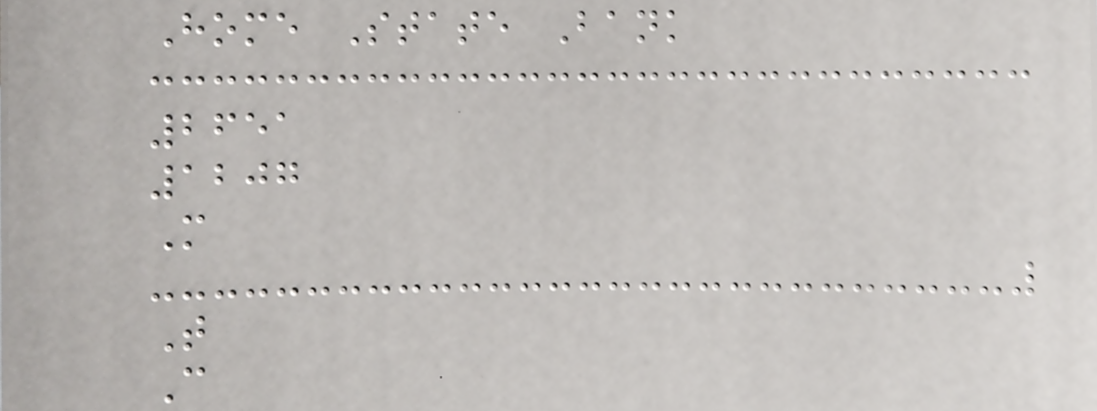Home State Bank
2651
1207
M
T
C
